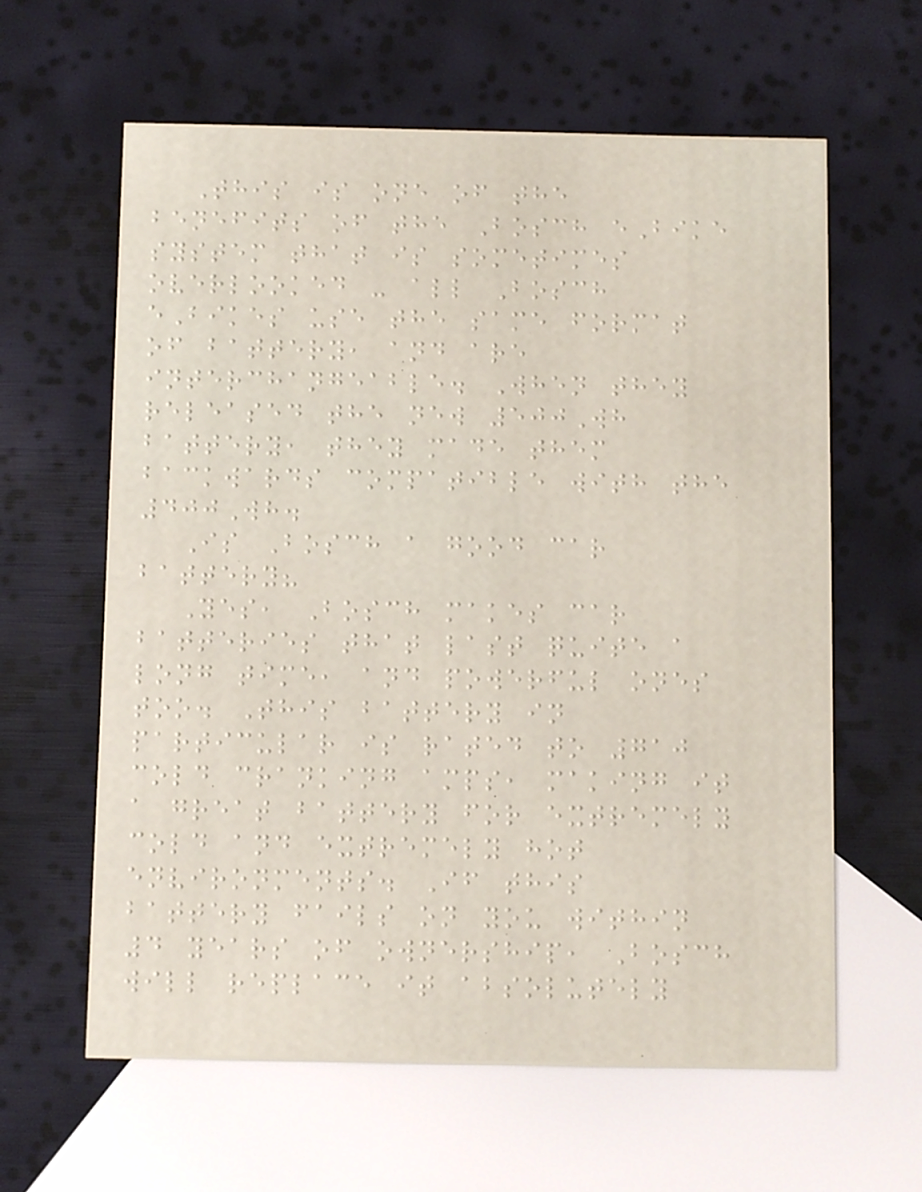This is one of the
benefits of the Bosch eBike
system that is sometimes
overlooked - all Bosch
eBikes use the same format
of battery, and are
interchangeable. When they
released the new 500Wh
battery, they made them
backwards compatible with the
400Wh.
Is Bosch a good car
battery?
Yes, Bosch makes car
batteries that last quite a
long time, and powerful ones
too. This battery in
particular is rated to 710
cold cranking amps, making it
a great battery for extremely
cold and extremely hot
environments. If this
battery fails on you within
4 years of ownership, Bosch
will replace it absolutely
